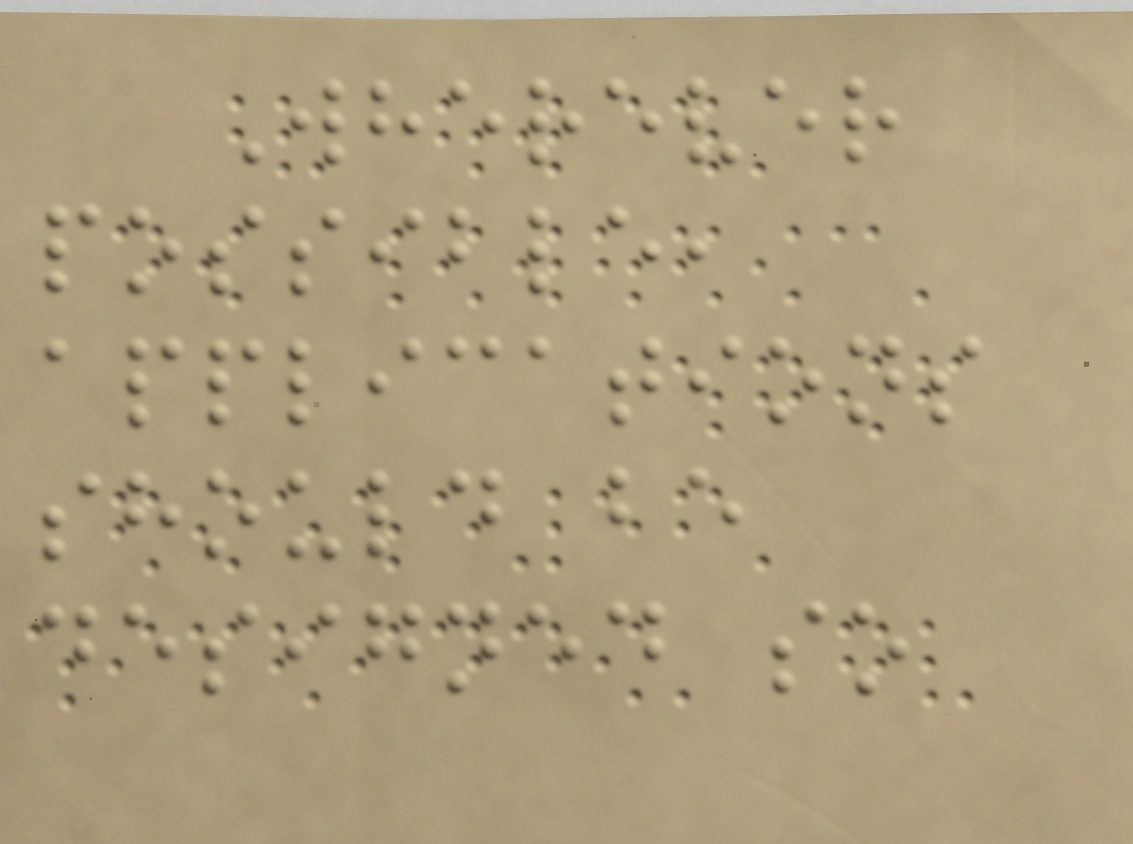Wherever
possible,
applications
should be
designed so
